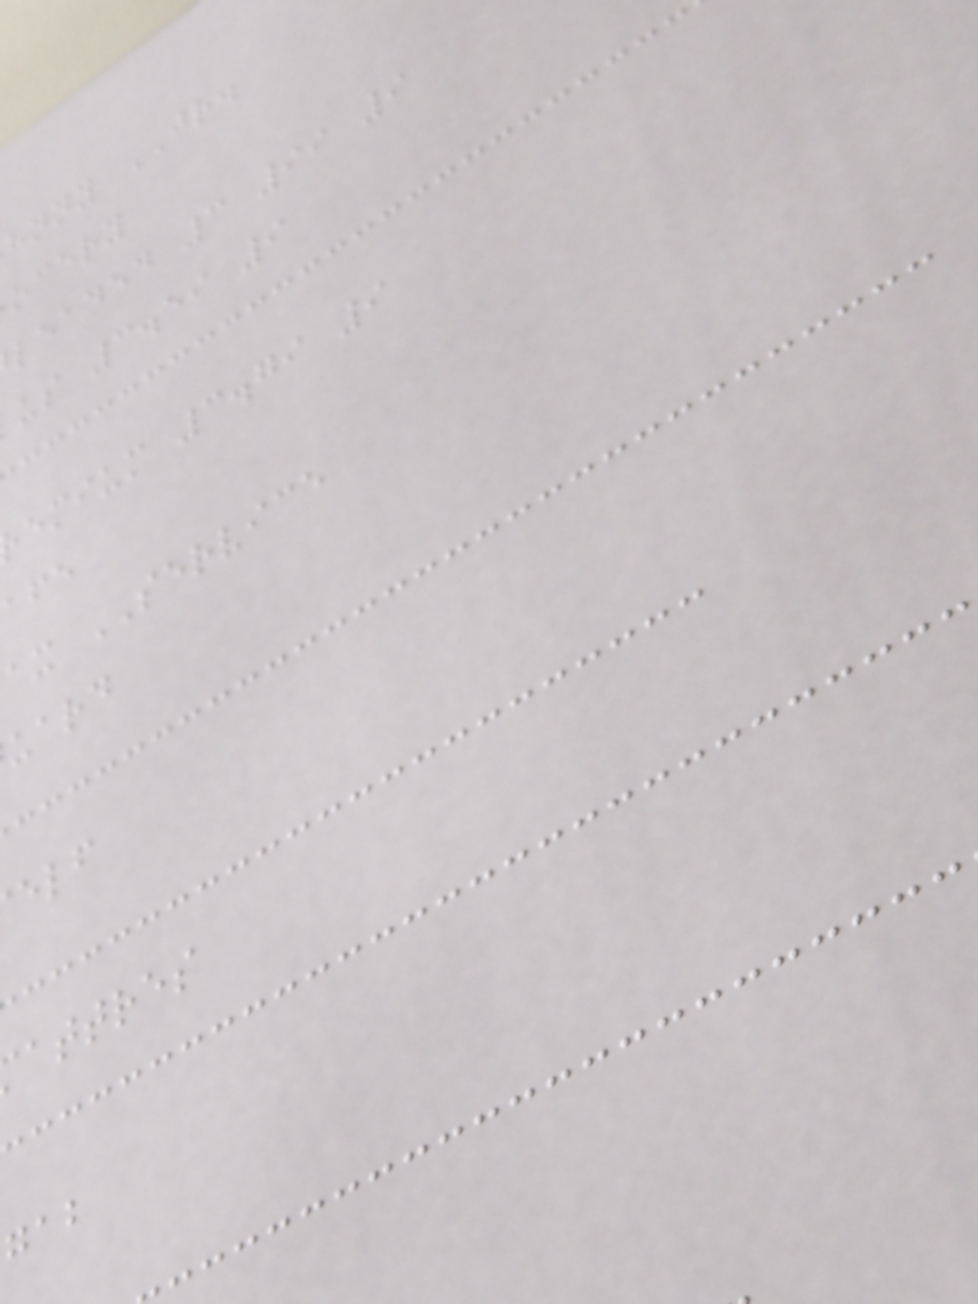hnny JR.
ocery
leaded 3 99 9
us 3.59 9
emium 3.79 9
ax SERVICE
uard
attres
